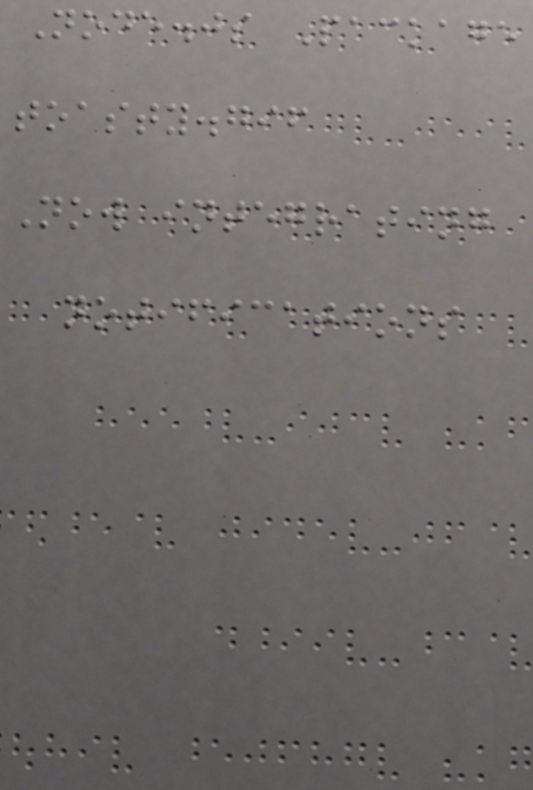Node.js Package
toasty.gif
Now integrating
notifications
